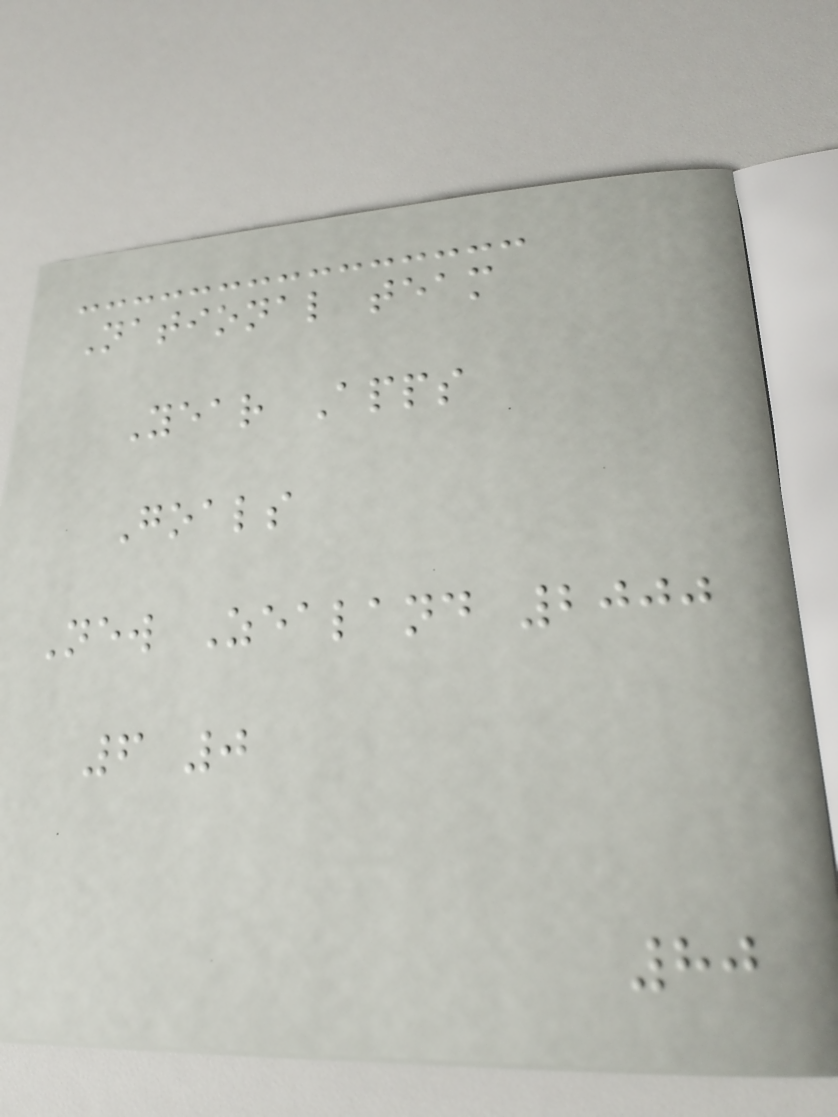National team
Year Apps
Goals
New Zealand 2000
6 0
80
